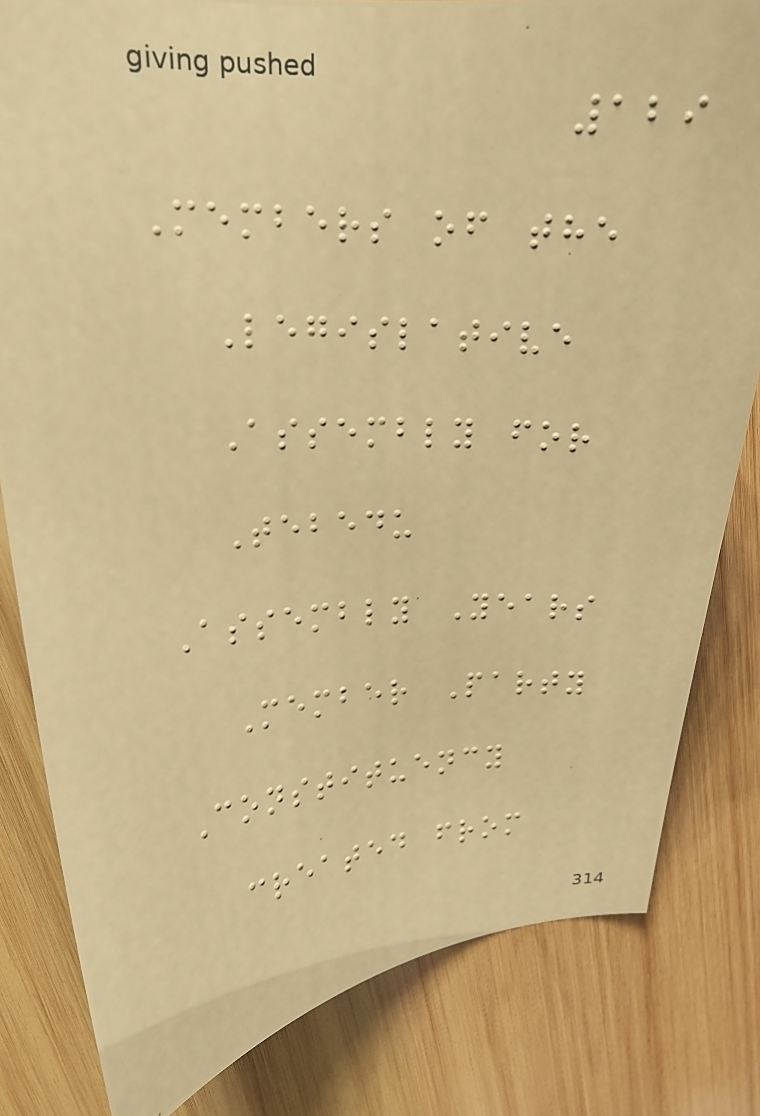129
Members of the
Legislative
Assembly for
Tebedu
Assembly Years
Member Party
Constituency
created from
